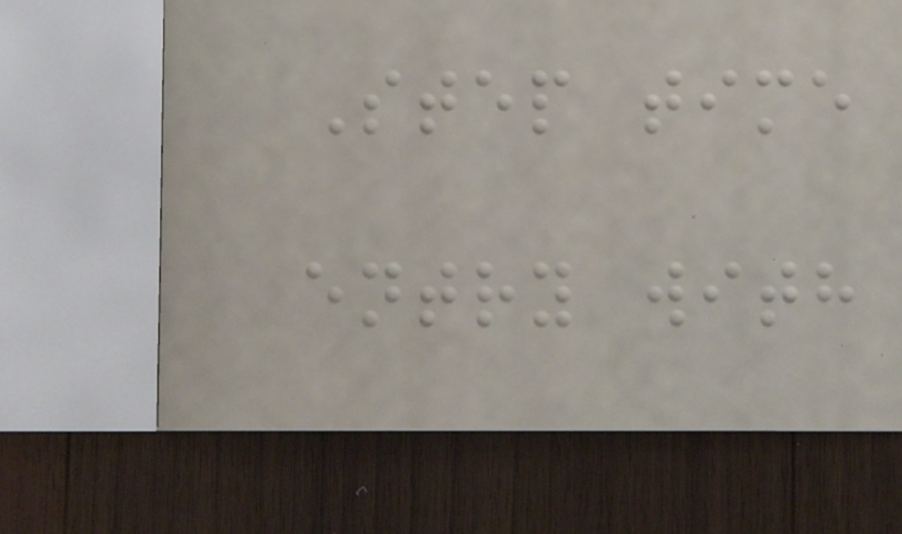Step time
entry with
